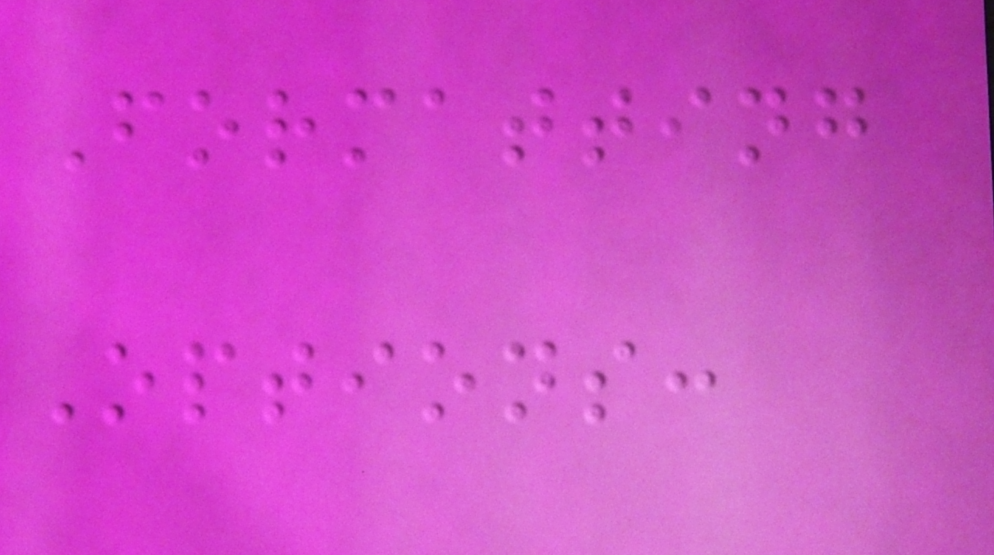Formatting
Options:
